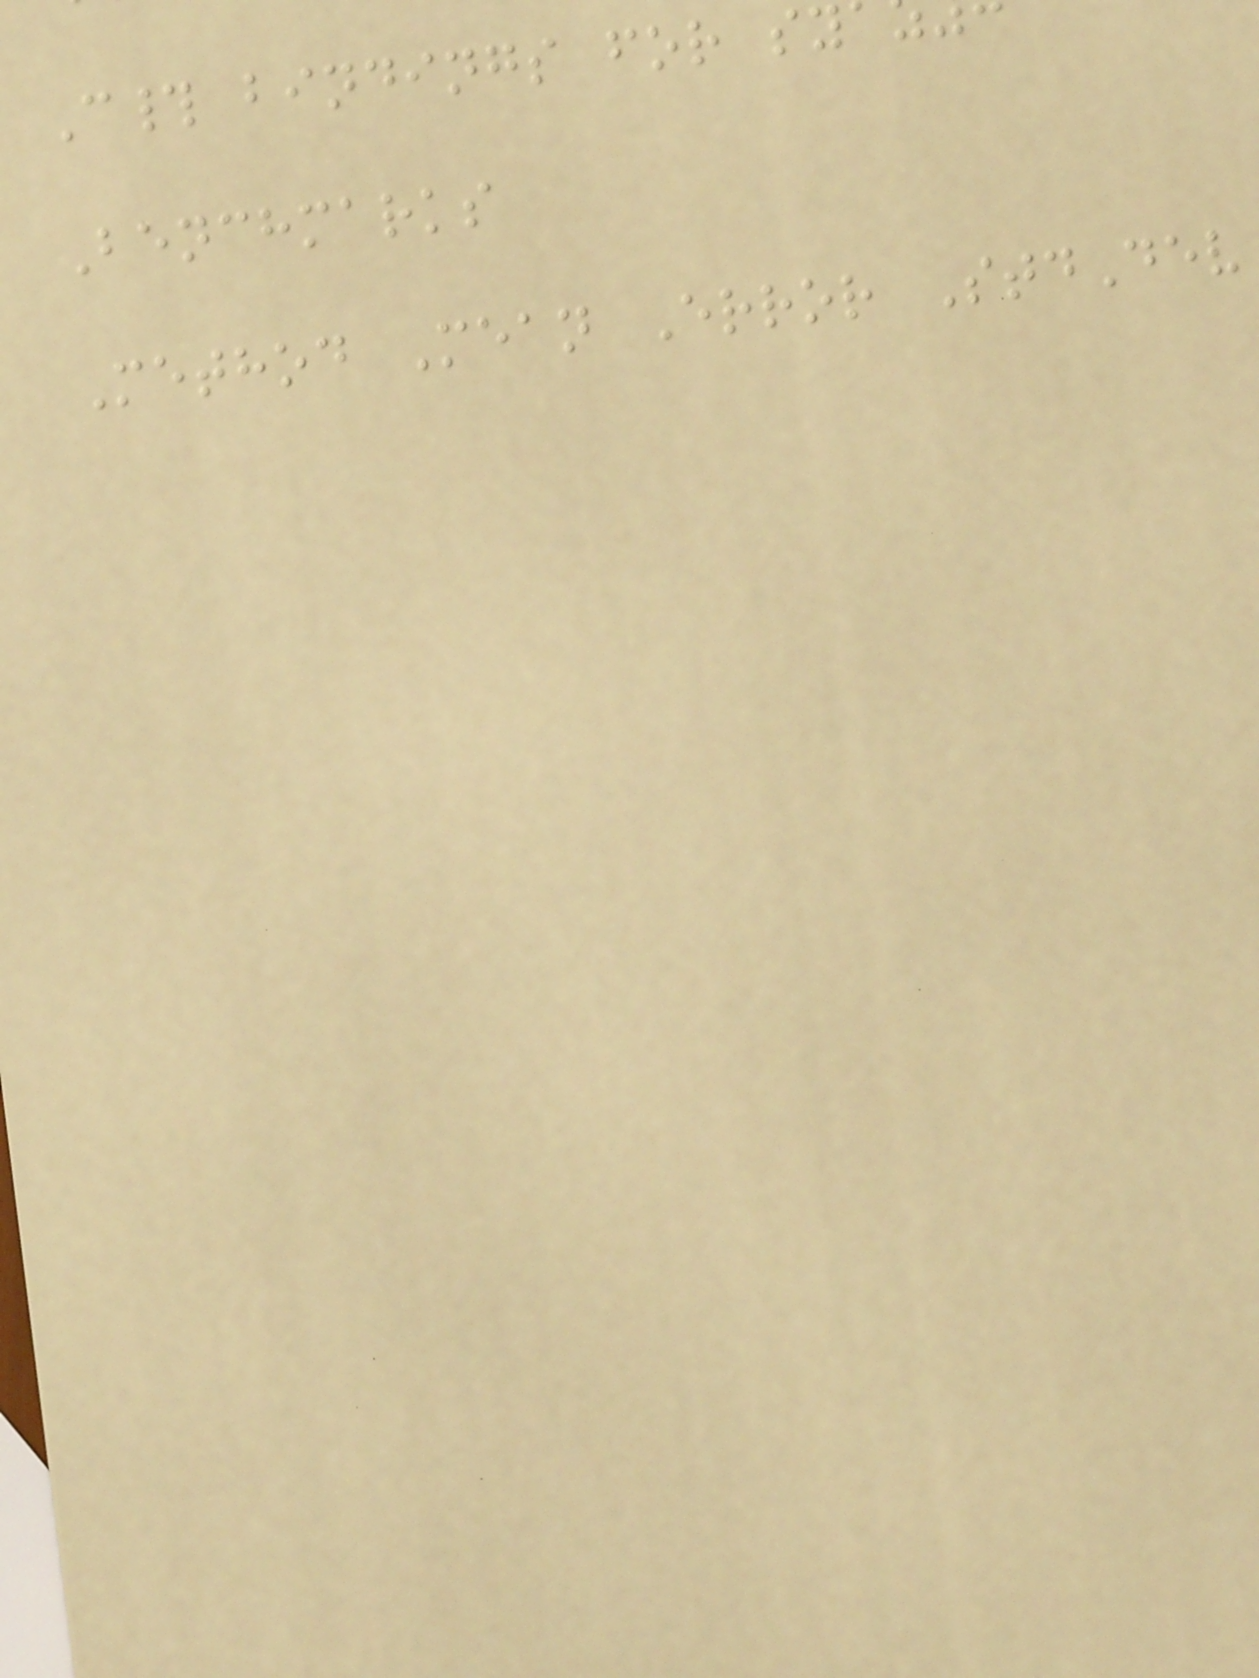C# bindings for sy
Benchmarks
Method Mean Error StdDev
